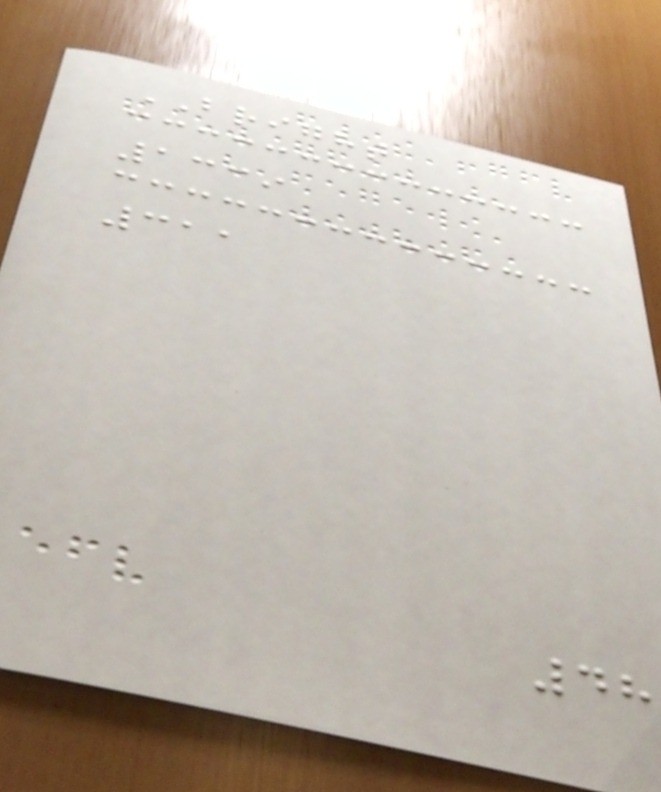BRIGHT
1339
311
48
